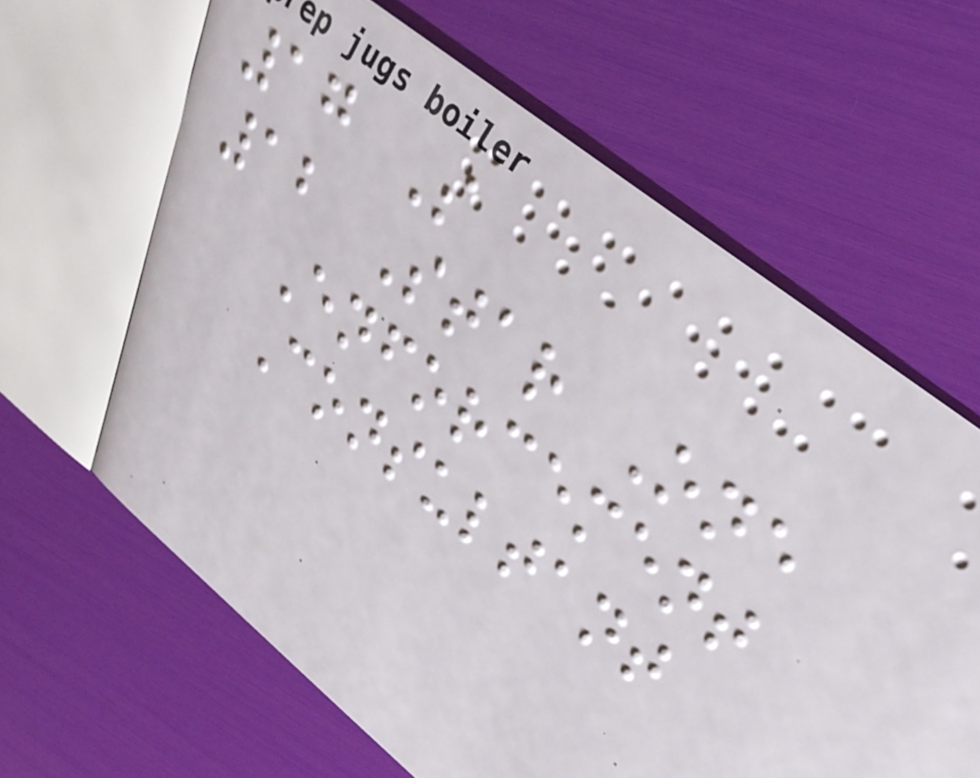17 S
12 Star One
Enforcement
Consultant
